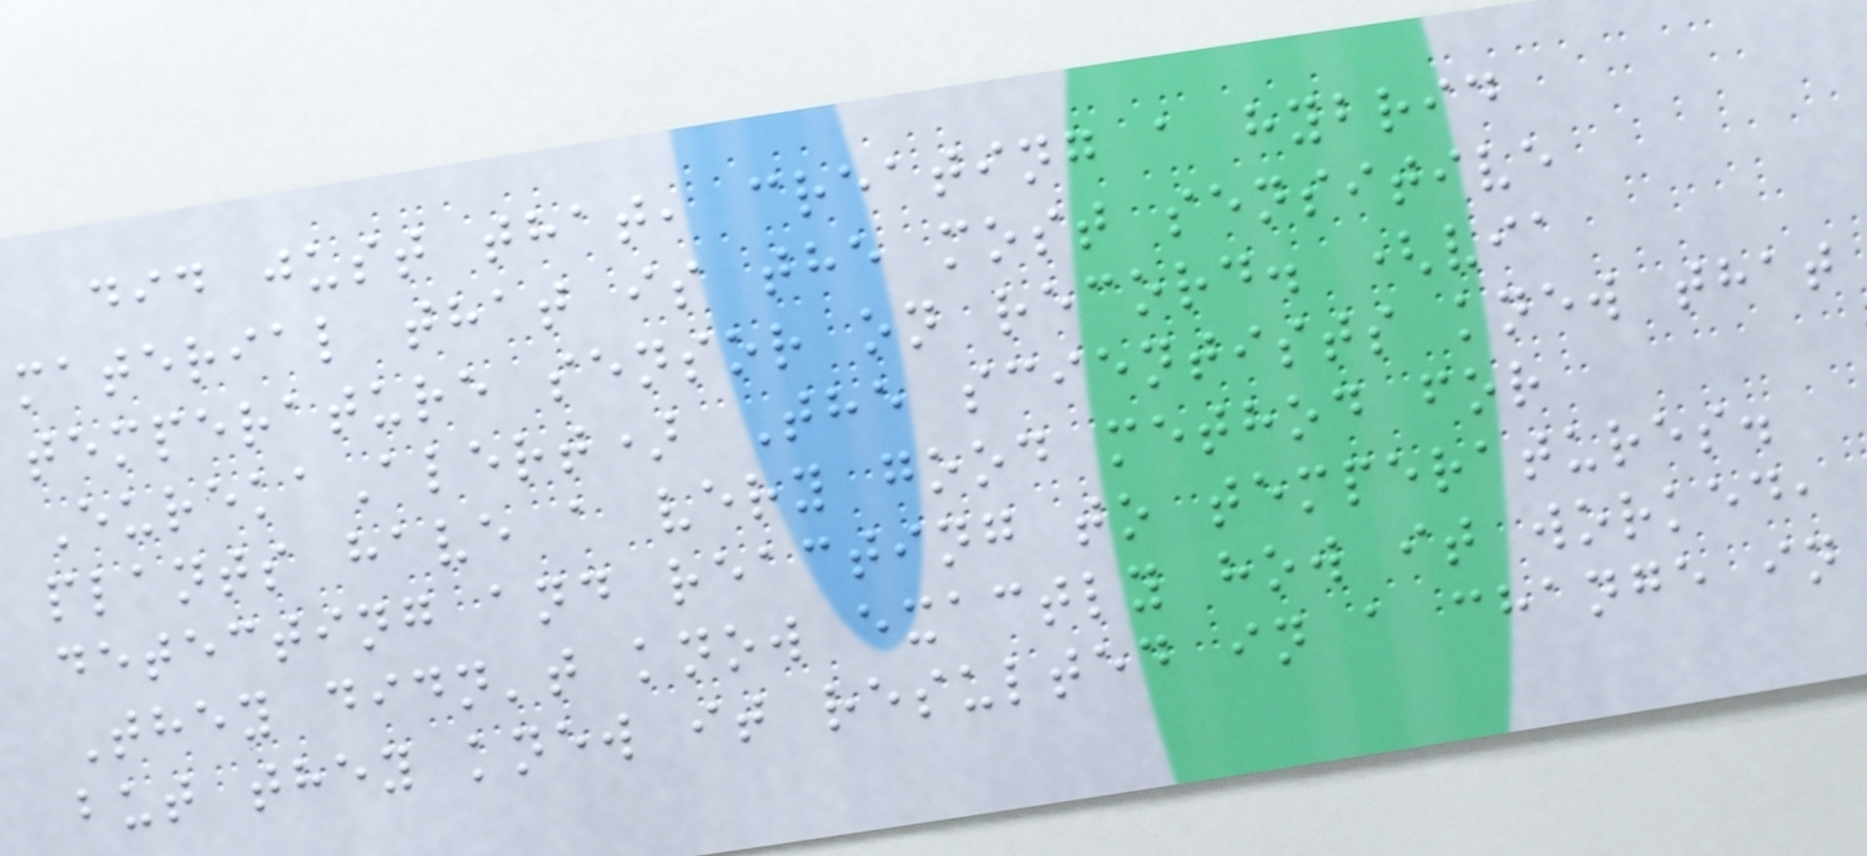did just that, creating a hybrid
material that is the most sensitive
temperature sensor on record. (via
EurekaAlert) The scientists knew that
plants have a very good method for
detecting and reacting to temperatures.
They didn't know exactly how it worked,
but they knew it resulted in a change in
